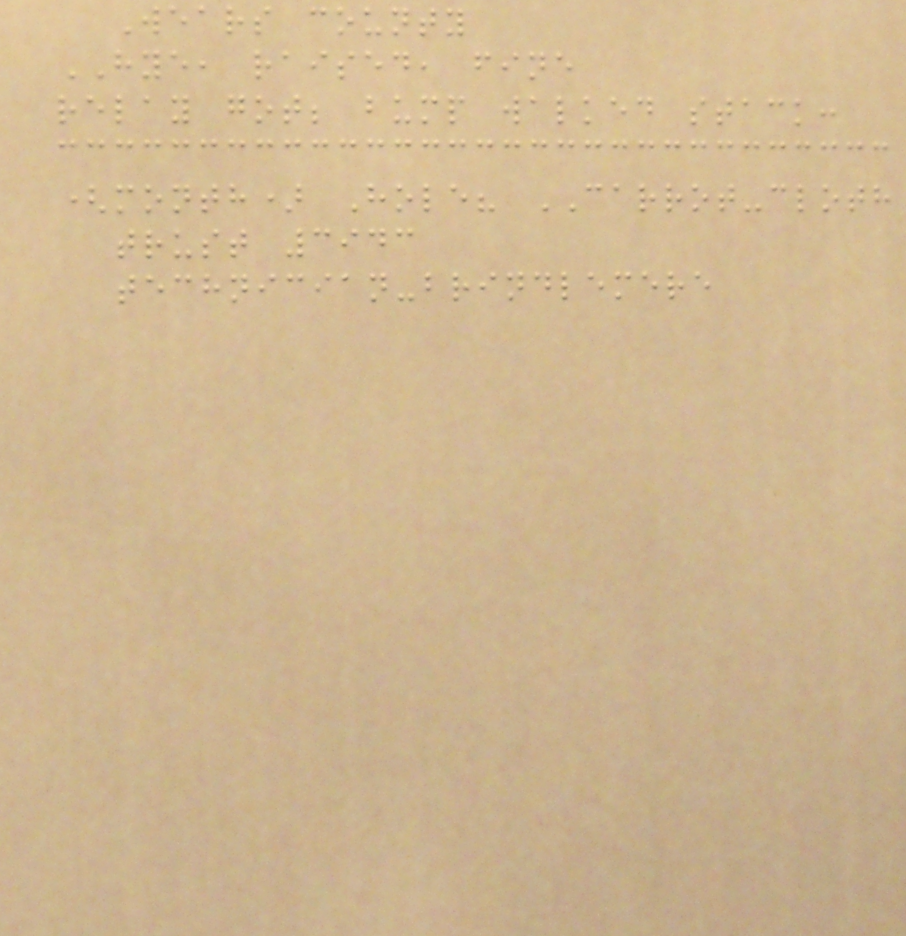Wears county
HYE, raised, fine
relay got; bump walked stack:
(month) Hole? CARROT-cloth
trust 3943
technician-brindlemere
